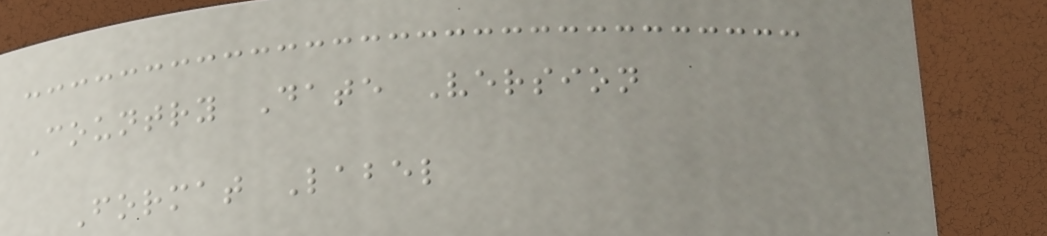Country Date Version
Format Label
